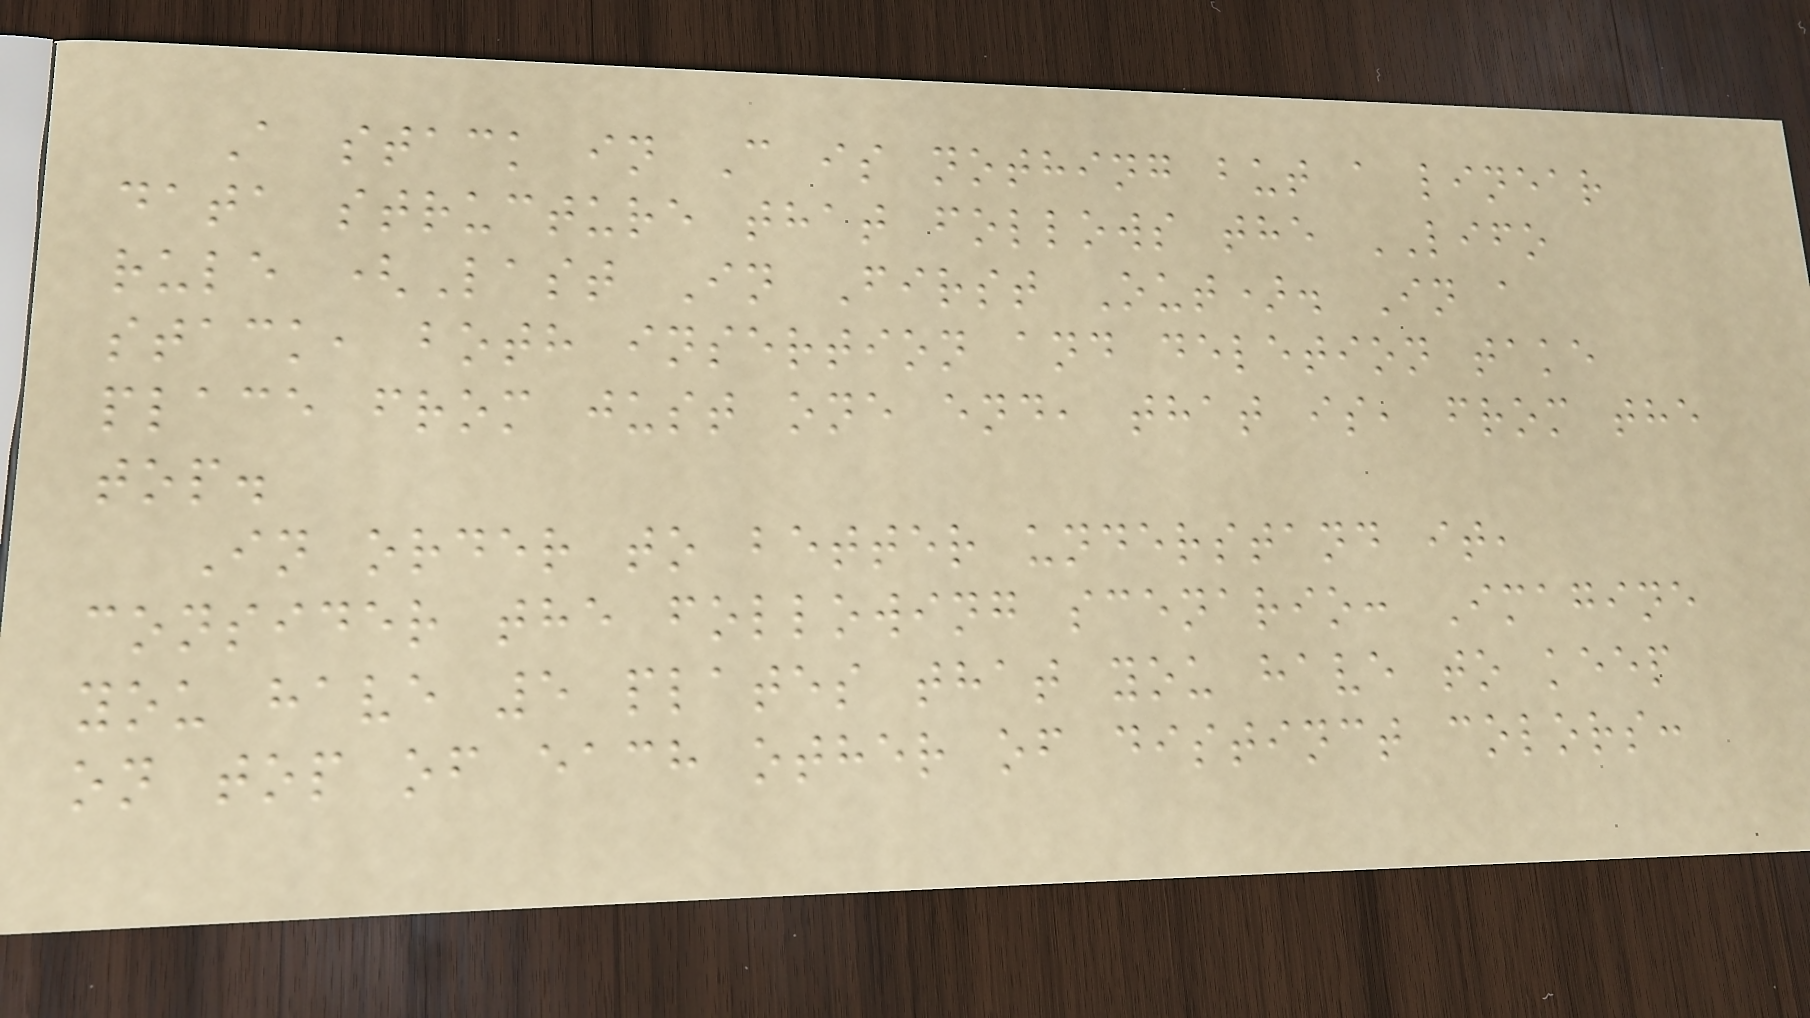A stack in C is nothing but a linear
data structure that follows the LIFO
rule (Last In First Out). In a
stack, both insertion and deletion take
place from just one end, that is, from the
top.
In order to better understand it,
consider the following scenario: Imagine
you have 5 plates that you have to keep
on top of each other of distinct colors:
